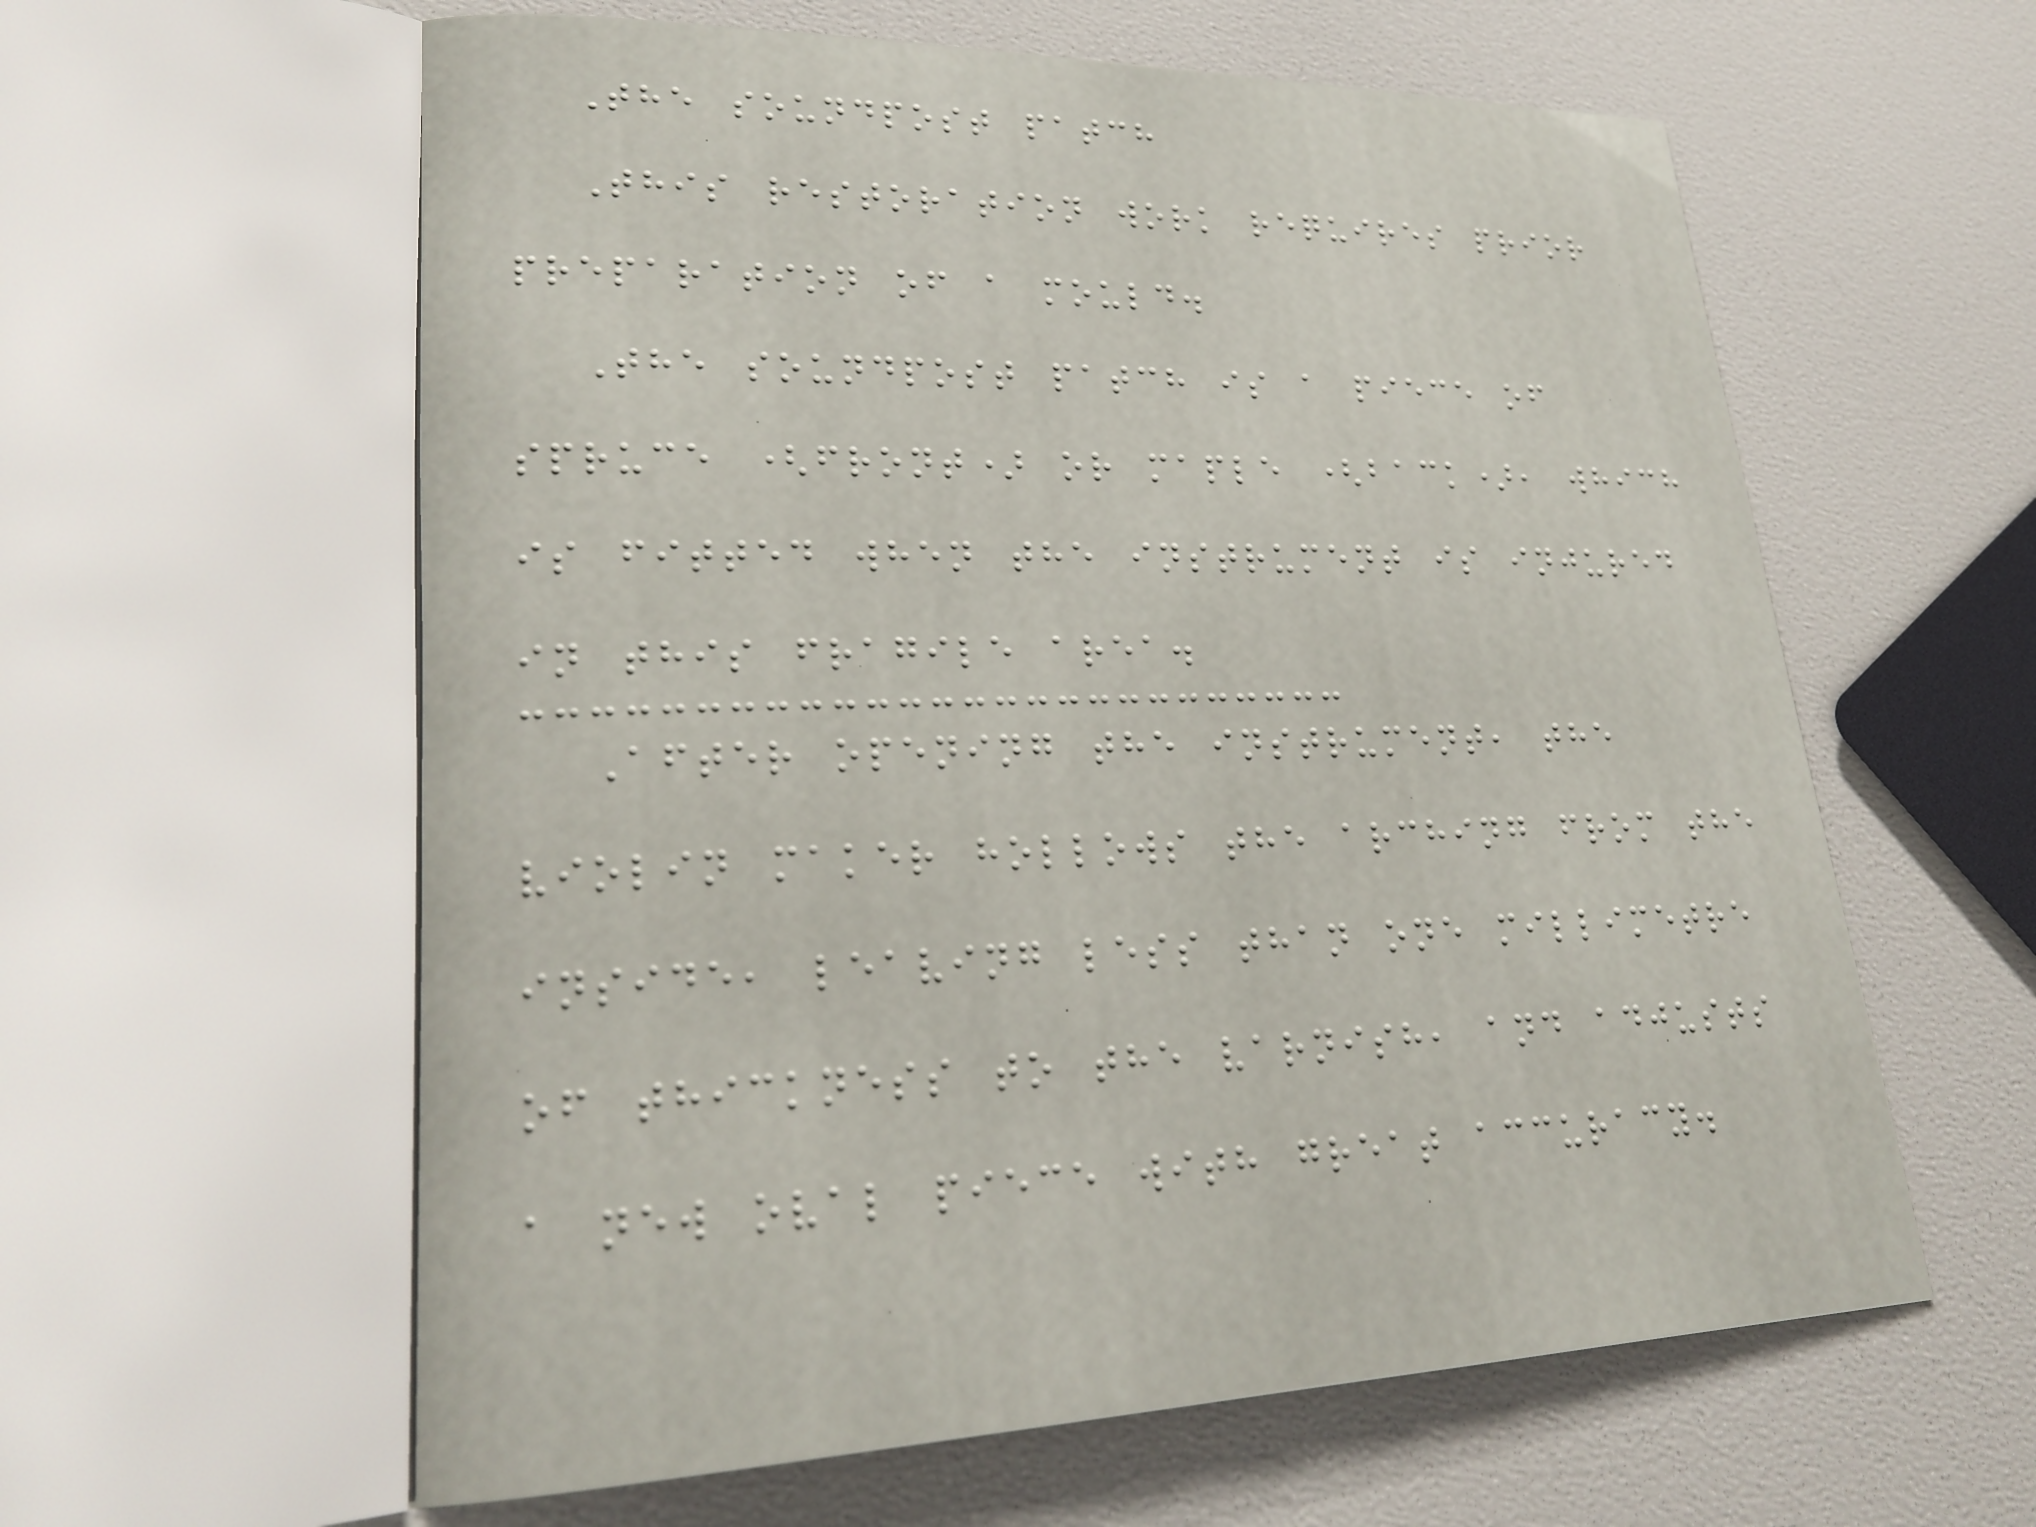The soundpost patch
This restoration work requires prior
preparation of a mould.
The soundpost patch is a piece of
spruce (front) or maple (back), which
is fitted when the instrument is injured
in this fragile area.
After opening the instrument, the
violin maker hollows the arching from the
inside, leaving less than one millimetre
of thickness to the varnish, and adjusts
a new oval piece with great accuracy.
